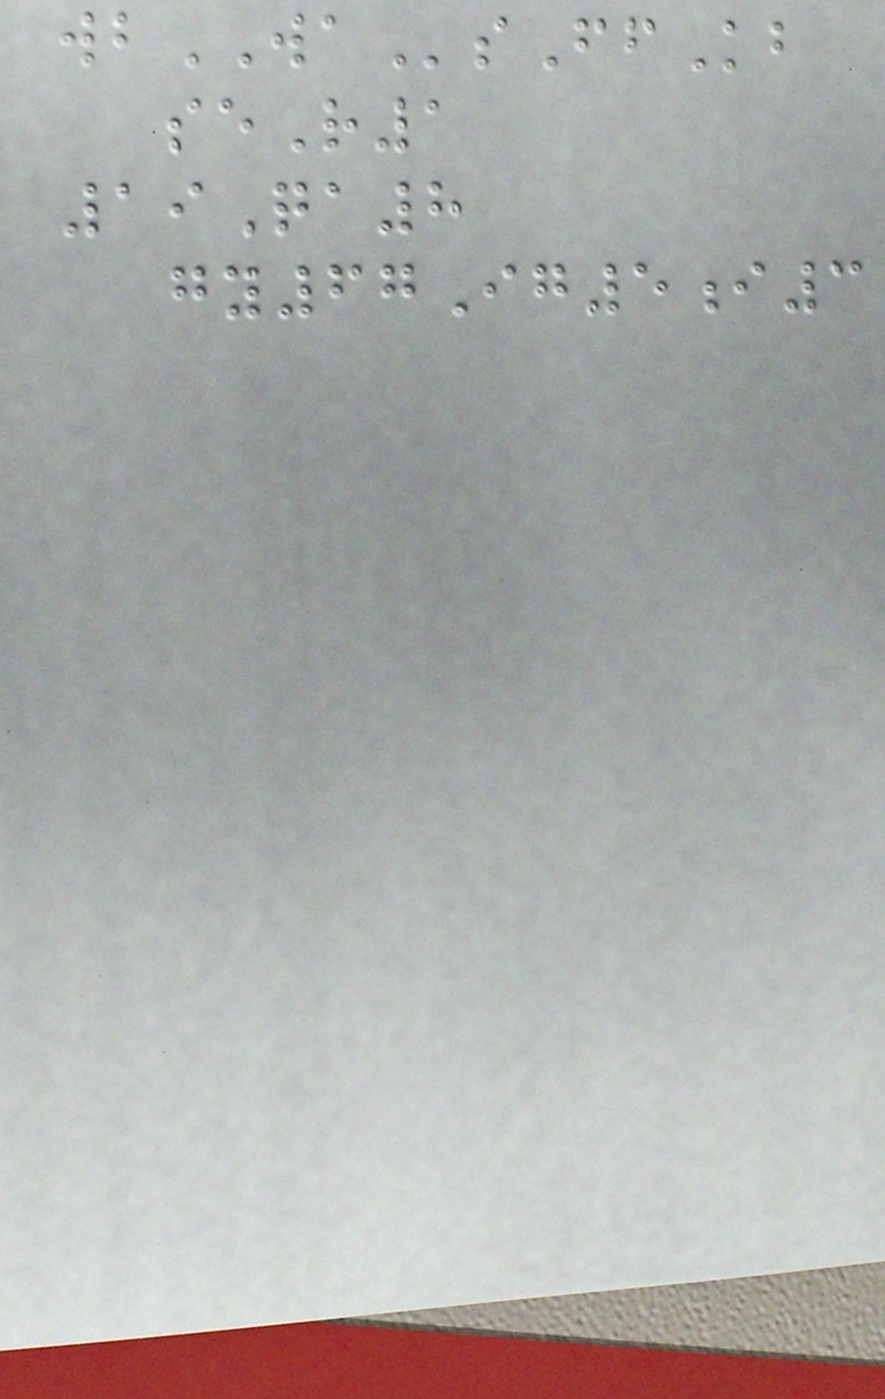wbWAsFfKb
seR1
19Qa8
gy67Ig5i3
